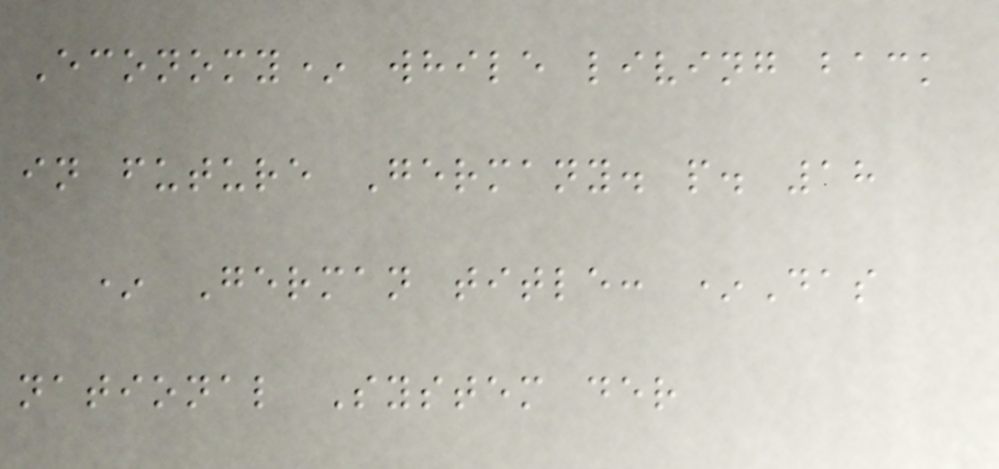Economy* while living back
in future Germany. p. 18
* German title: *Das
national System der
